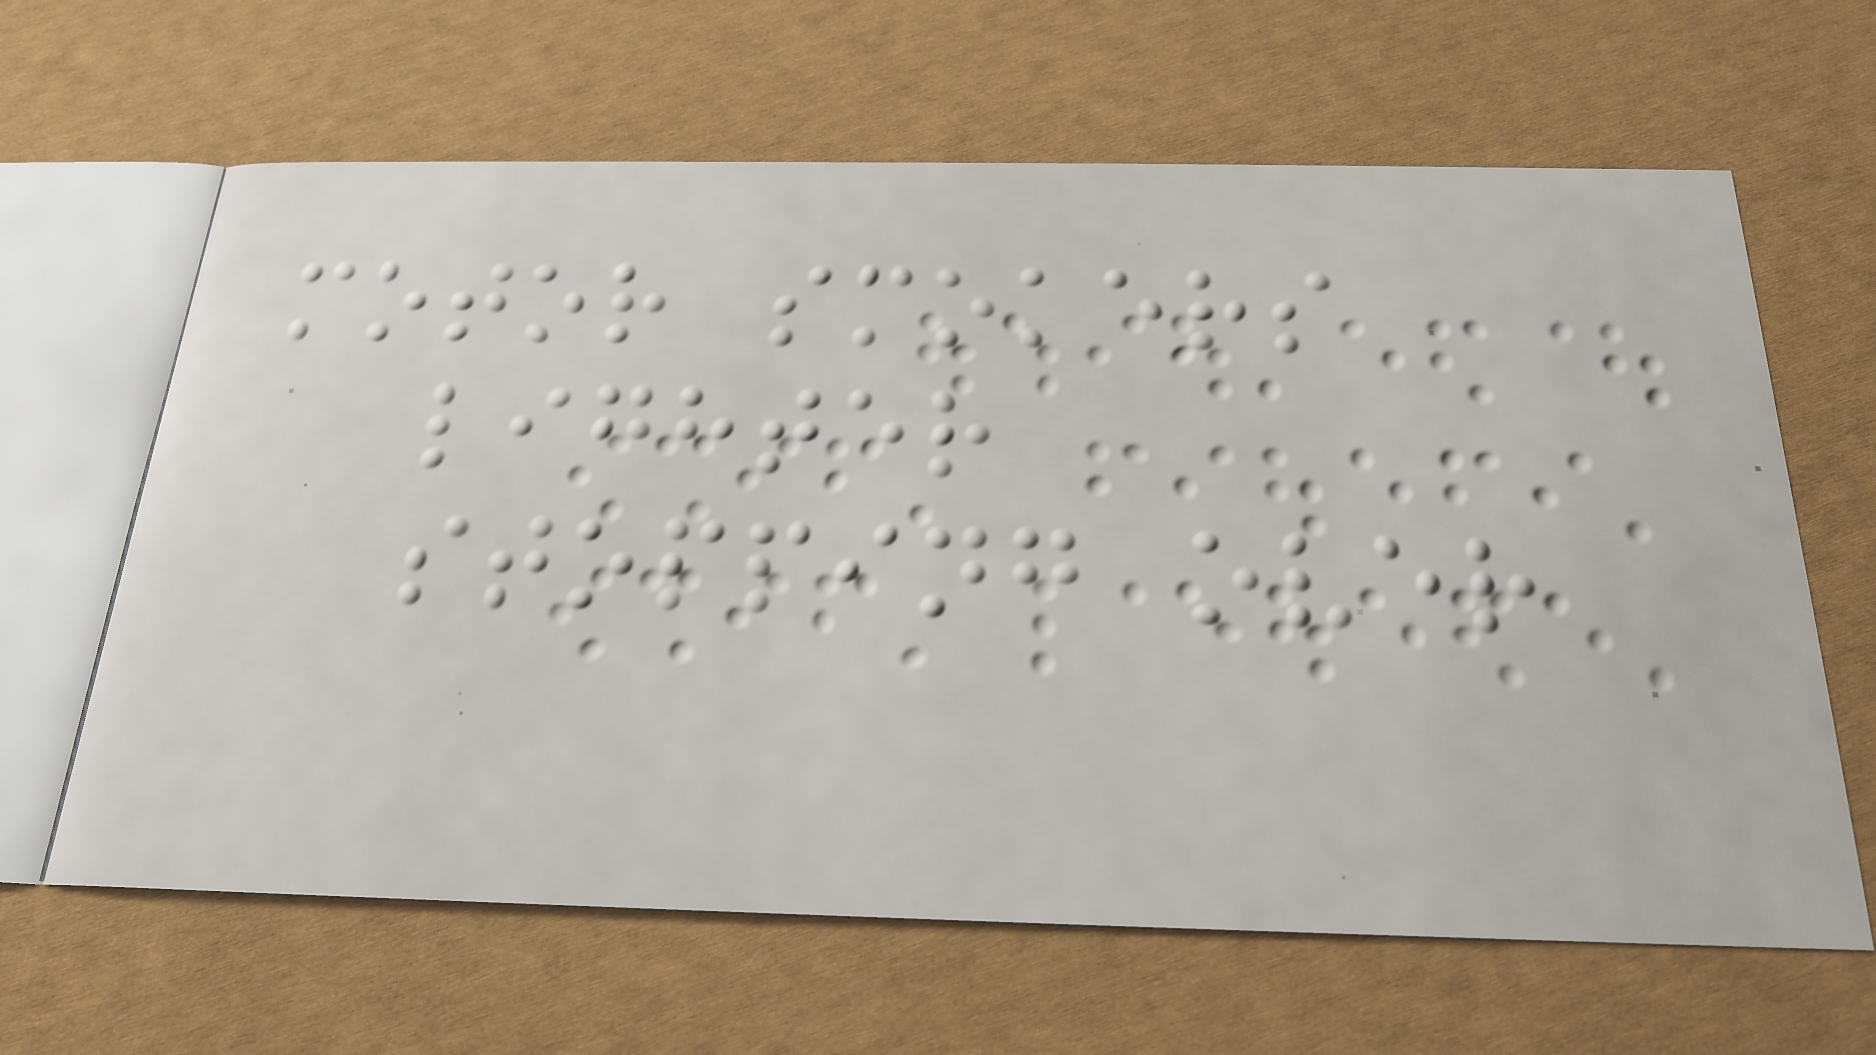motor smokers
lighter
stopping over
